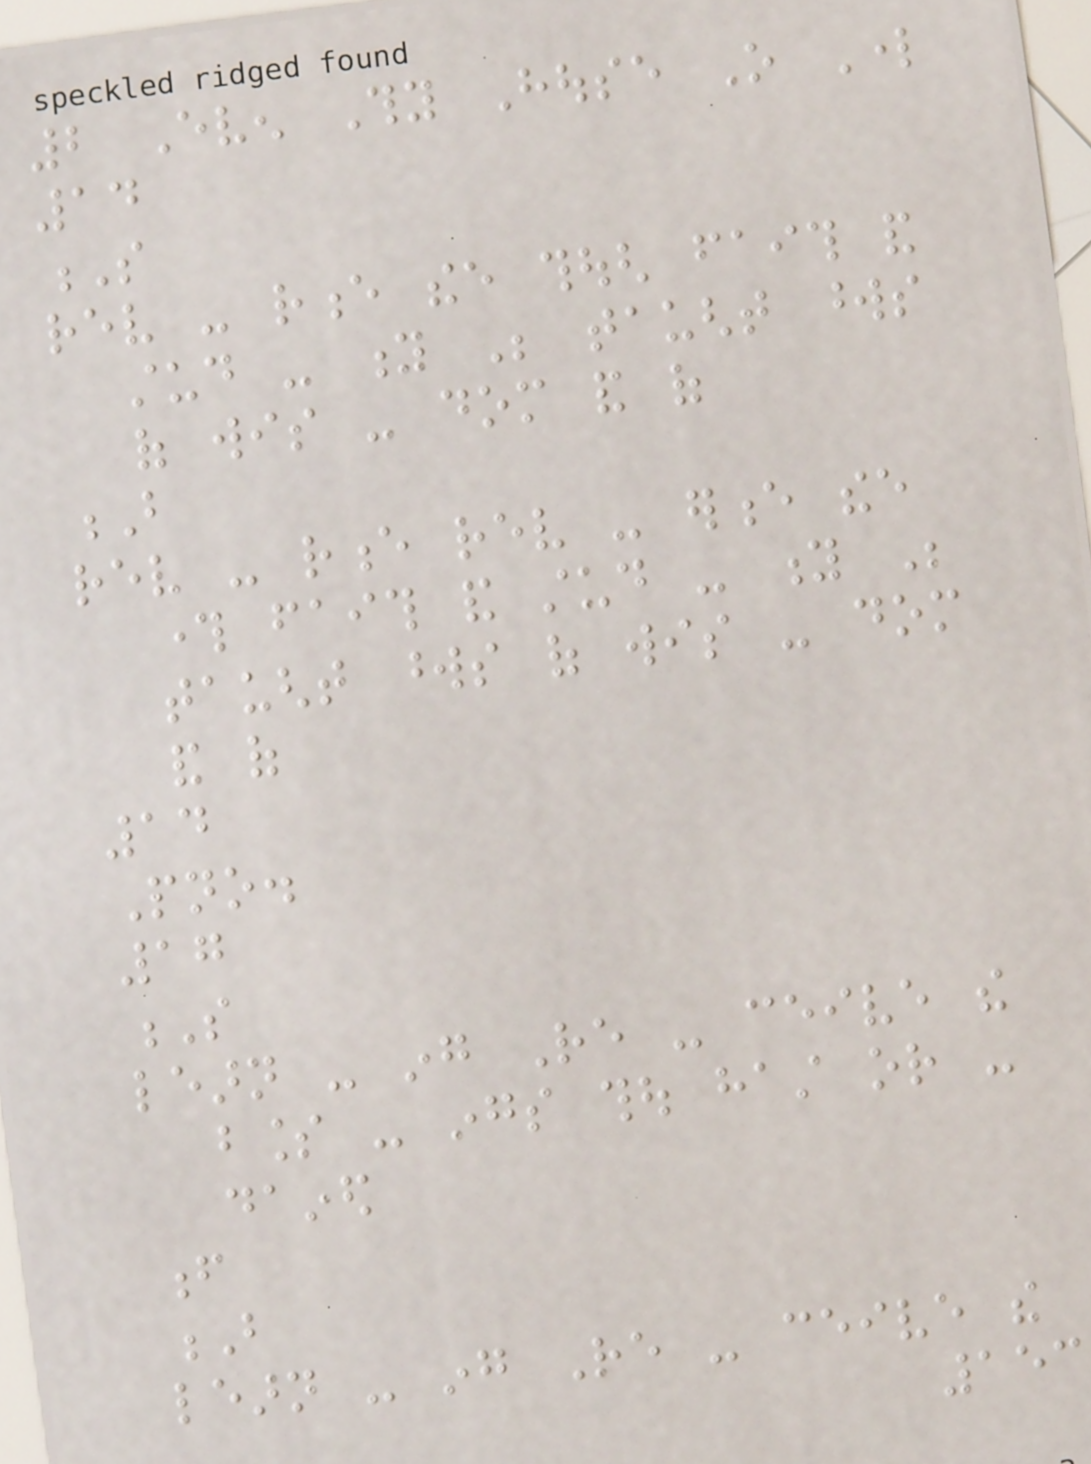2 Even Thy House O Lord
14
S
rev - rence thee though faith and
stud - y Be taught words
of wis - dom and of
B
rev - rence rev - erence thee
through faith and stud - y Be
taught words of wis - dom
and of
14
Pno.
17
S
learn - ing Re - ceive the
bless - ings thou hast or -
dained
f
B
learn - ing Re - ceive the
153
